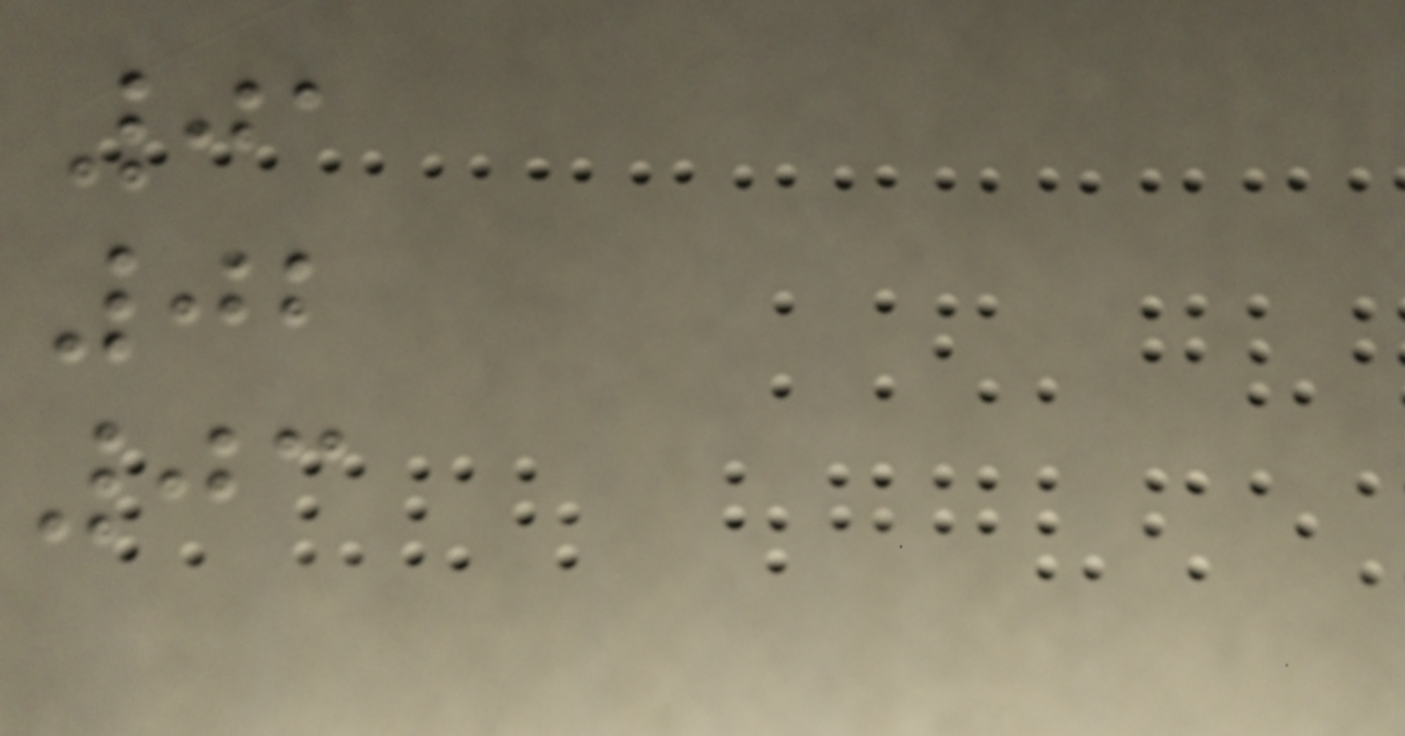01
02
03
